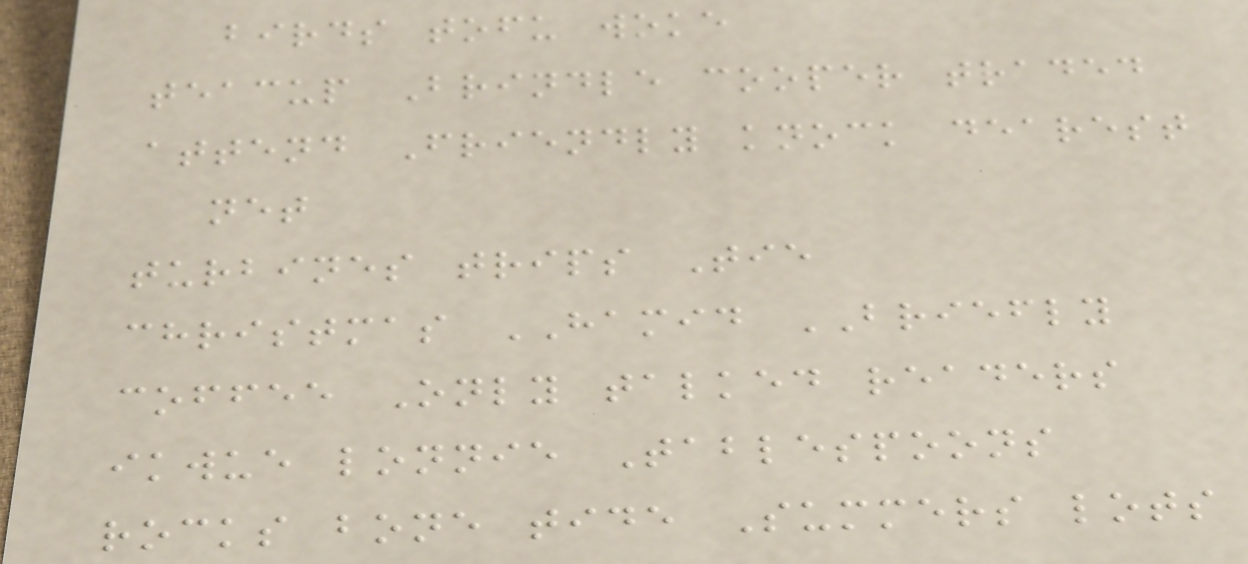birds tofu woke
teacup Brindle cooper traded
attend Friendly knock dearest
net
turbines trips Tie
christmas HAMID BRIEFLY
coffee Only talked readers
ikwue lonnie Tablespoons
rocks bone tide Summers lots
